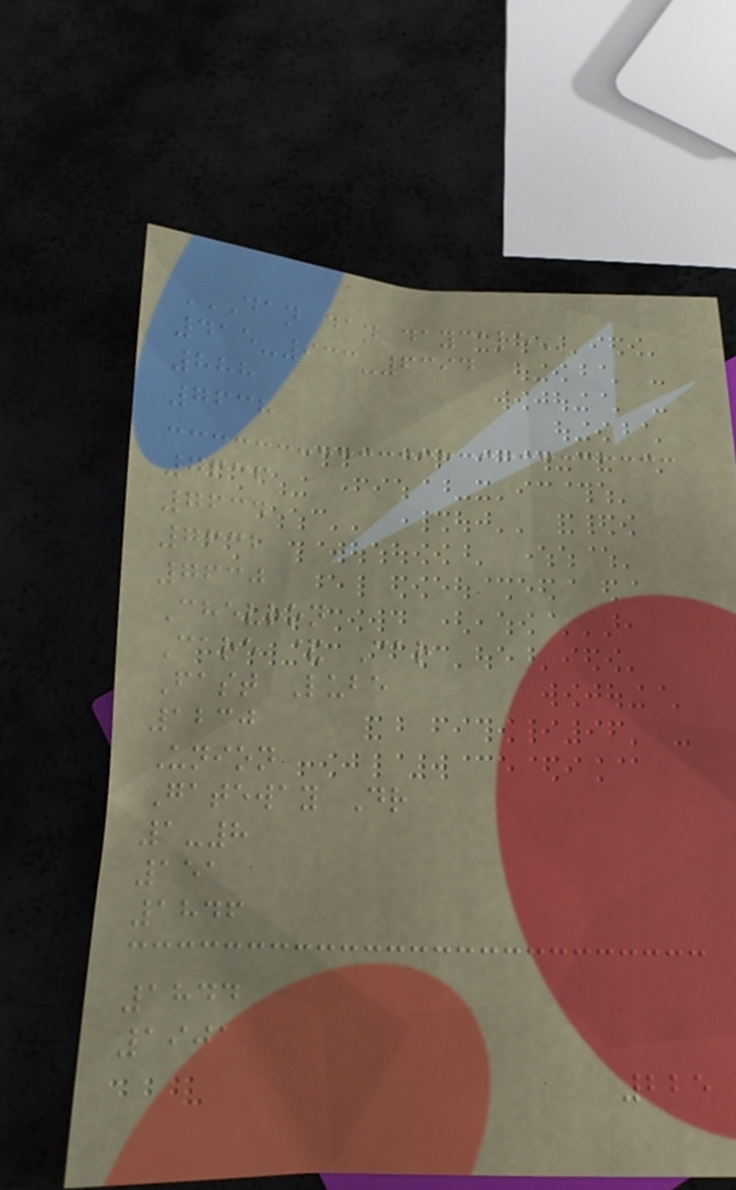DAN DAN DAYCARE
415-933-6394
888
7638
7636
7634
7632
7630
Chevron
Care & Car
Fast Lube
1230
Union
Gateway Dr
1-8
151
1846
1844
1901
225
